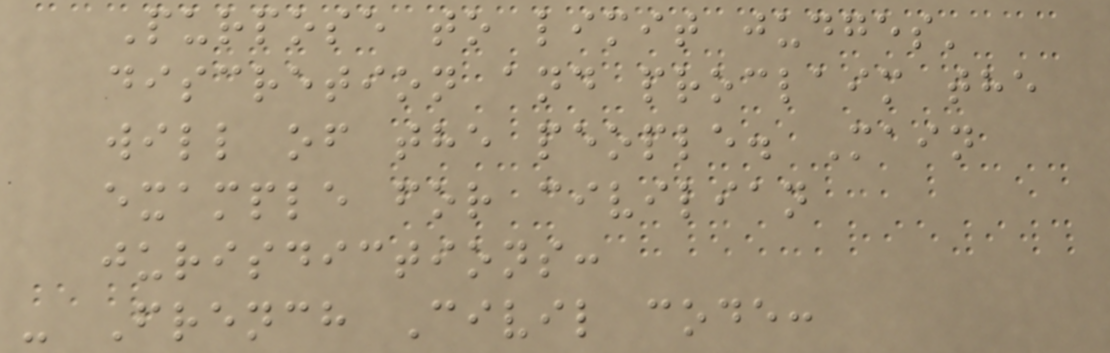Purpose to limit judges'
discretion and proclaim the
will of the people. Main
example for civilian
jurisdictions:
- French Civil code:
